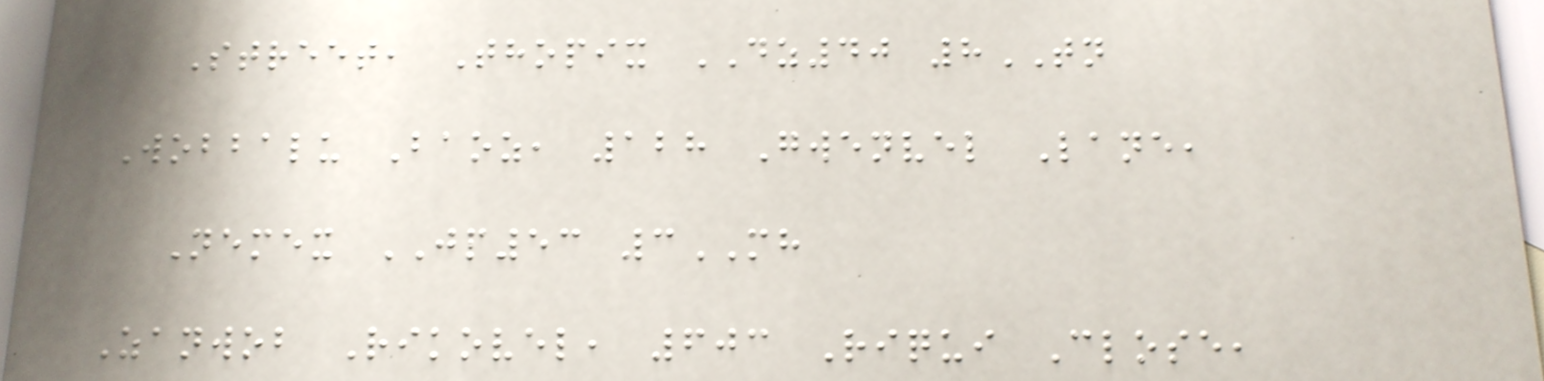Street, Thopix DZ40 8TN
Wobbalu Baoz, 128 Gwenvel Lane,
Nemex JP53 3MH
Zanwob Rikovel, 603 Riqui Close,
